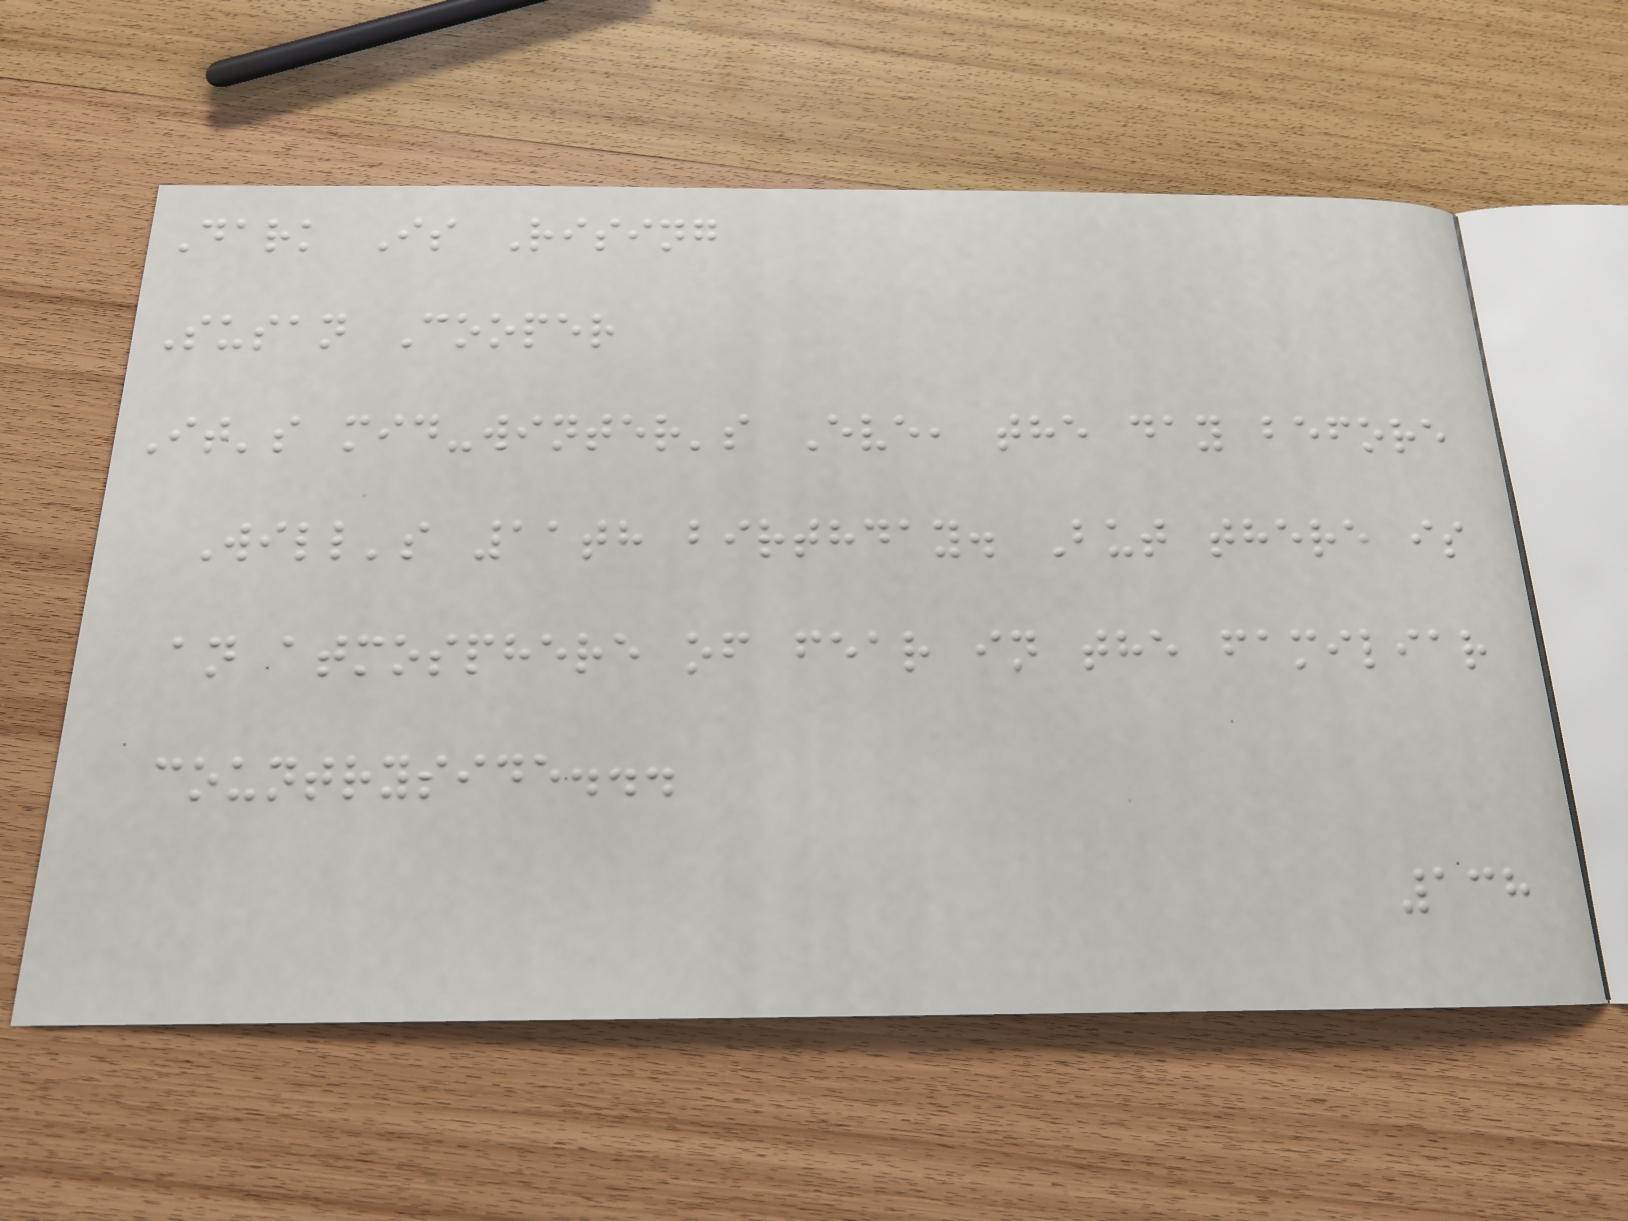Dark Is Rising
Susan Cooper
It's mid-winter's Eve, the day before
Will's 11th birthday. But there is
an atmosphere of fear in the familiar
countryside...
138
